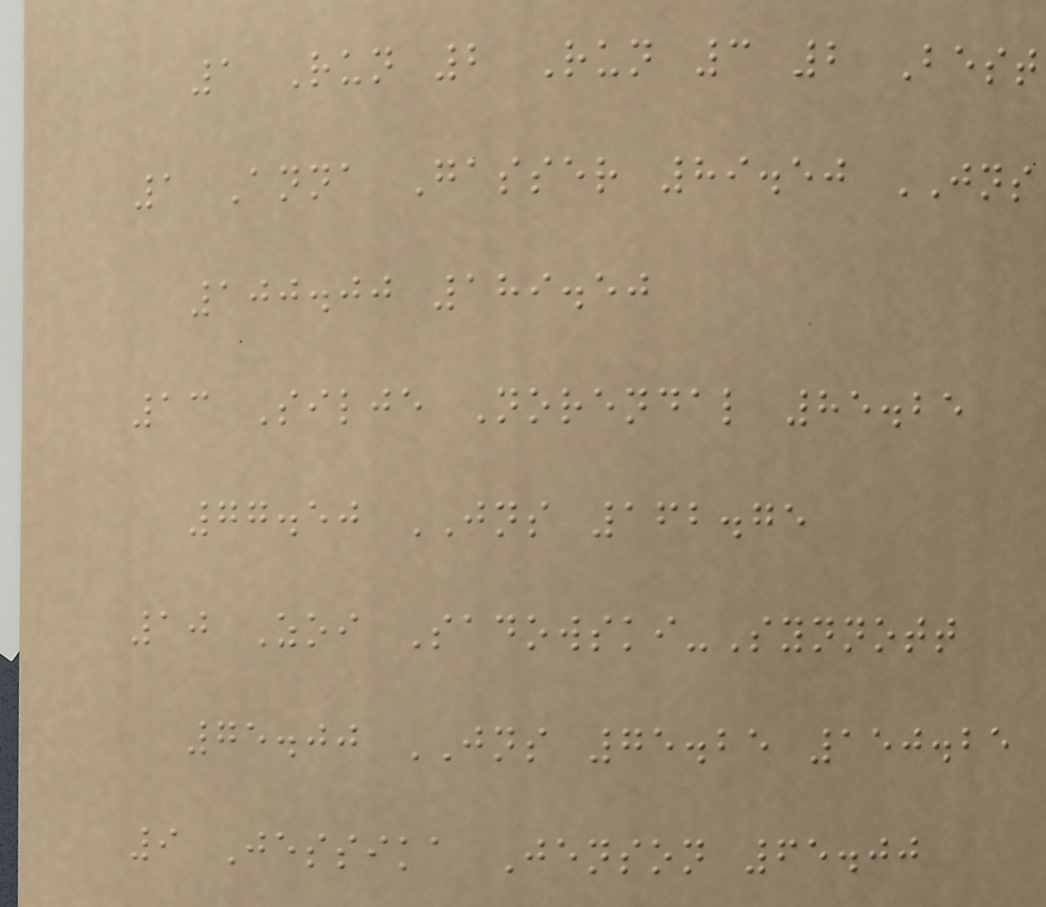1 Run 2 Run 3 2 Best
1 Anna Gasser 89.50 JNS
100.00 189.50
13 Silje Norendal 85.25
77.50 JNS 162.75
10 Zoi Sadowski-Synnott
75.00 JNS 75.25 150.25
9 Jessika Jenson 65.00
